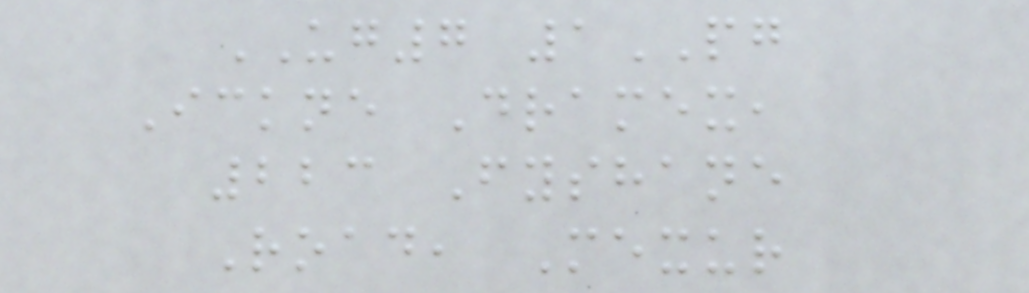UG7 1PG
Ickne Dramex,
223 Fyshane
Road, Mexur
